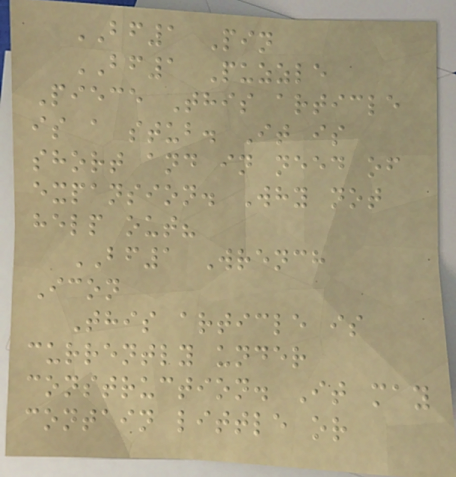BF1 Pin
BF1 Puzzle
Piece This article
is a stub. It is
short and in need of
expansion. Why not
help out?
BF1 Wrench
Icon
This article is
currently under
construction. It may
contain little or
